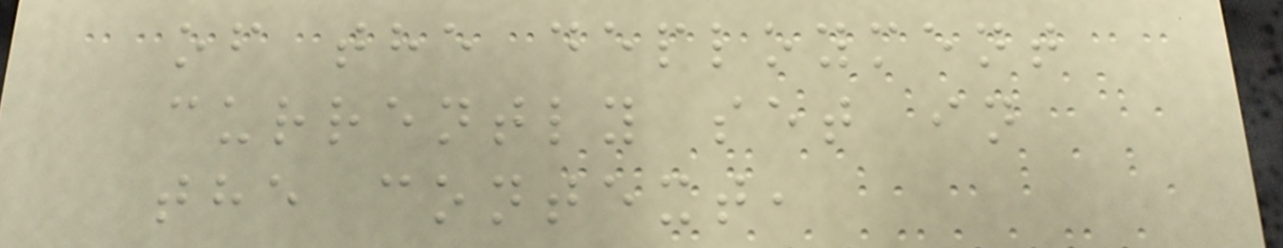of the deployment
currently set in
the context,
